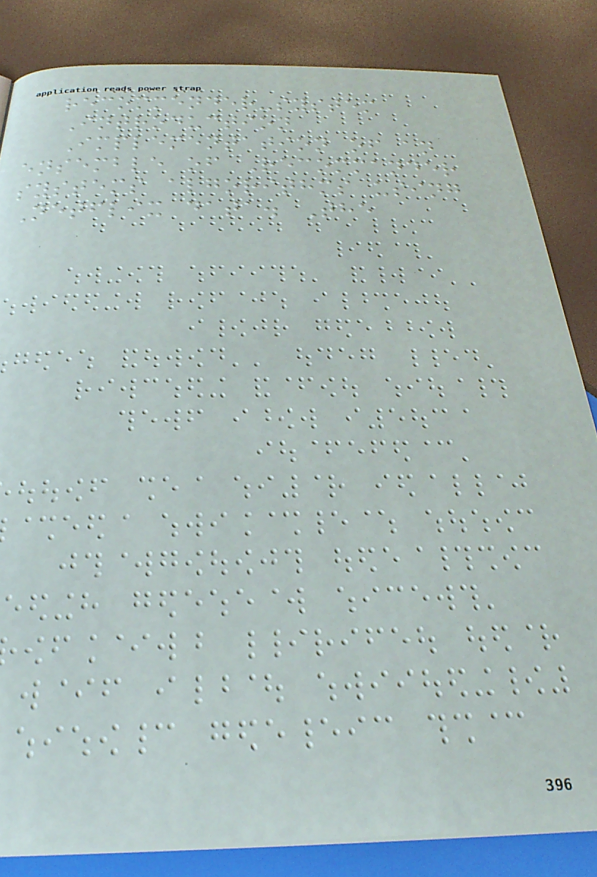recommender-system
Introduction
Implementation of an
ensemble of Recommander
systems algorithms using
Netflix data. The
